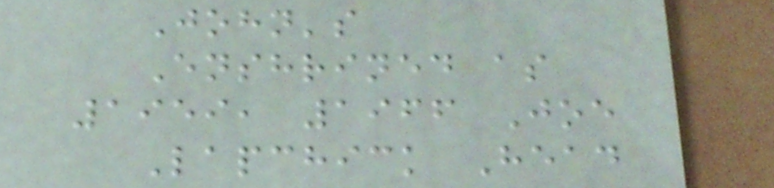John's
Enshrined as
1959, 1966 Joe
Lapchick Head
